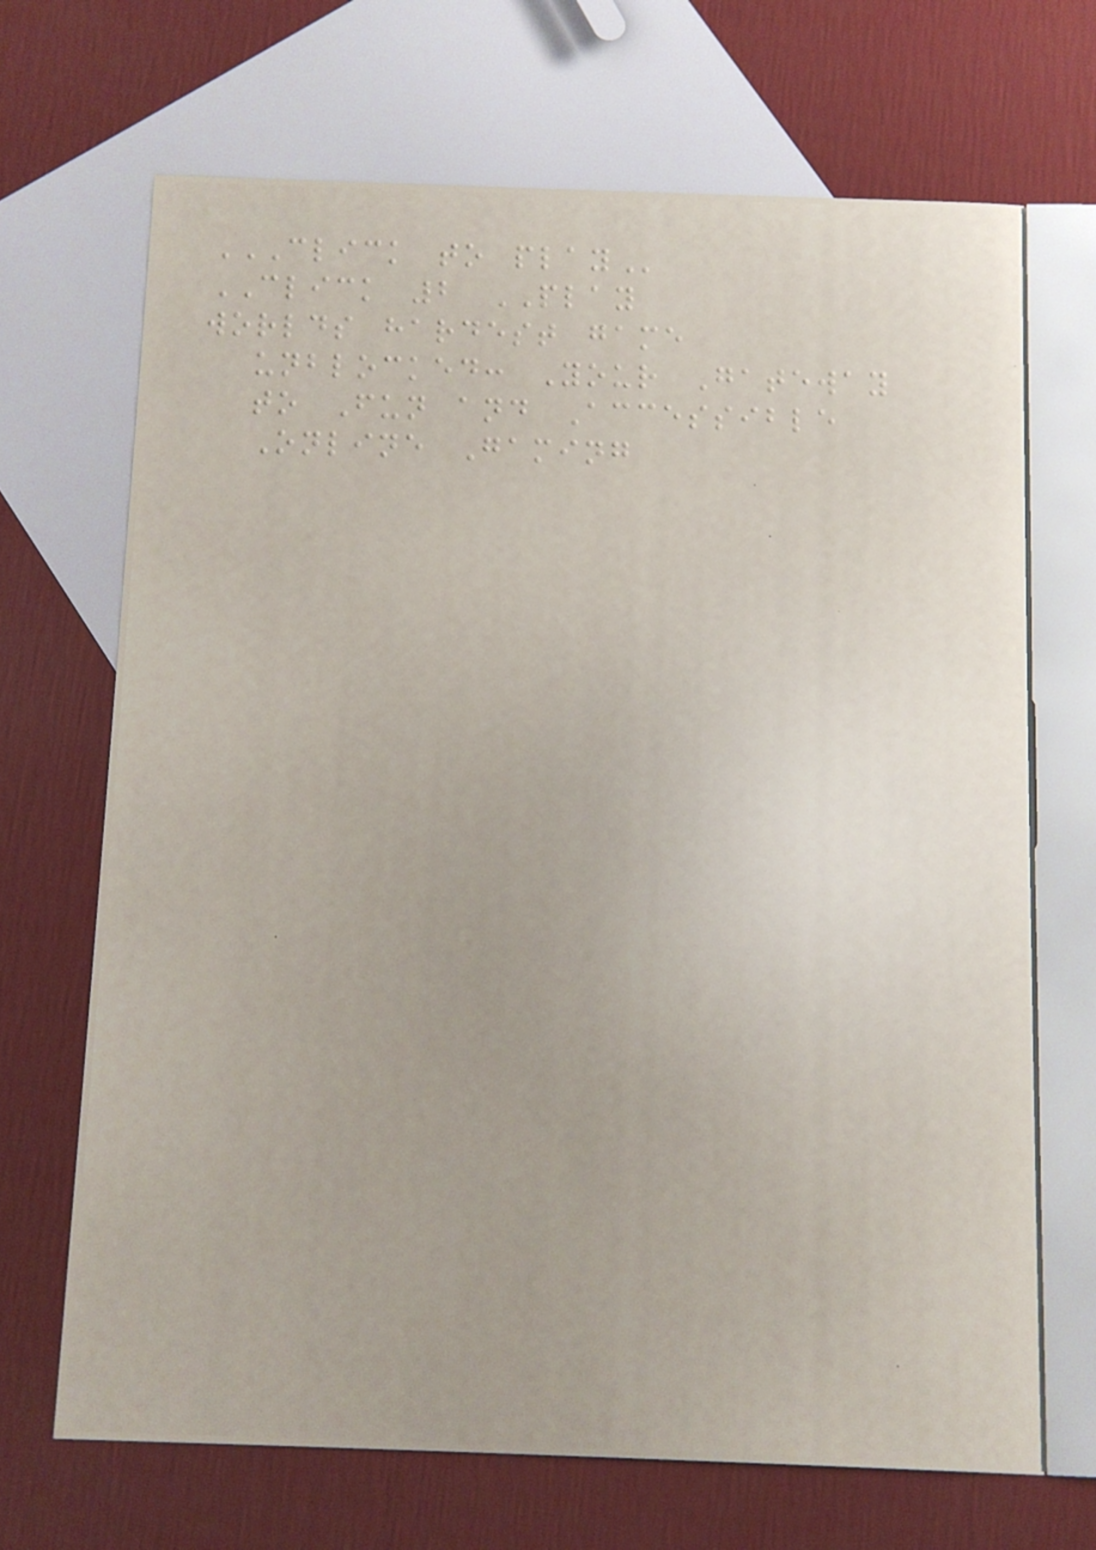CLICK TO PLAY
CLICK 2 PLAY
worlds hardest game
unblocked: Your Gateway
to Fun and Accessible
Online Gaming
